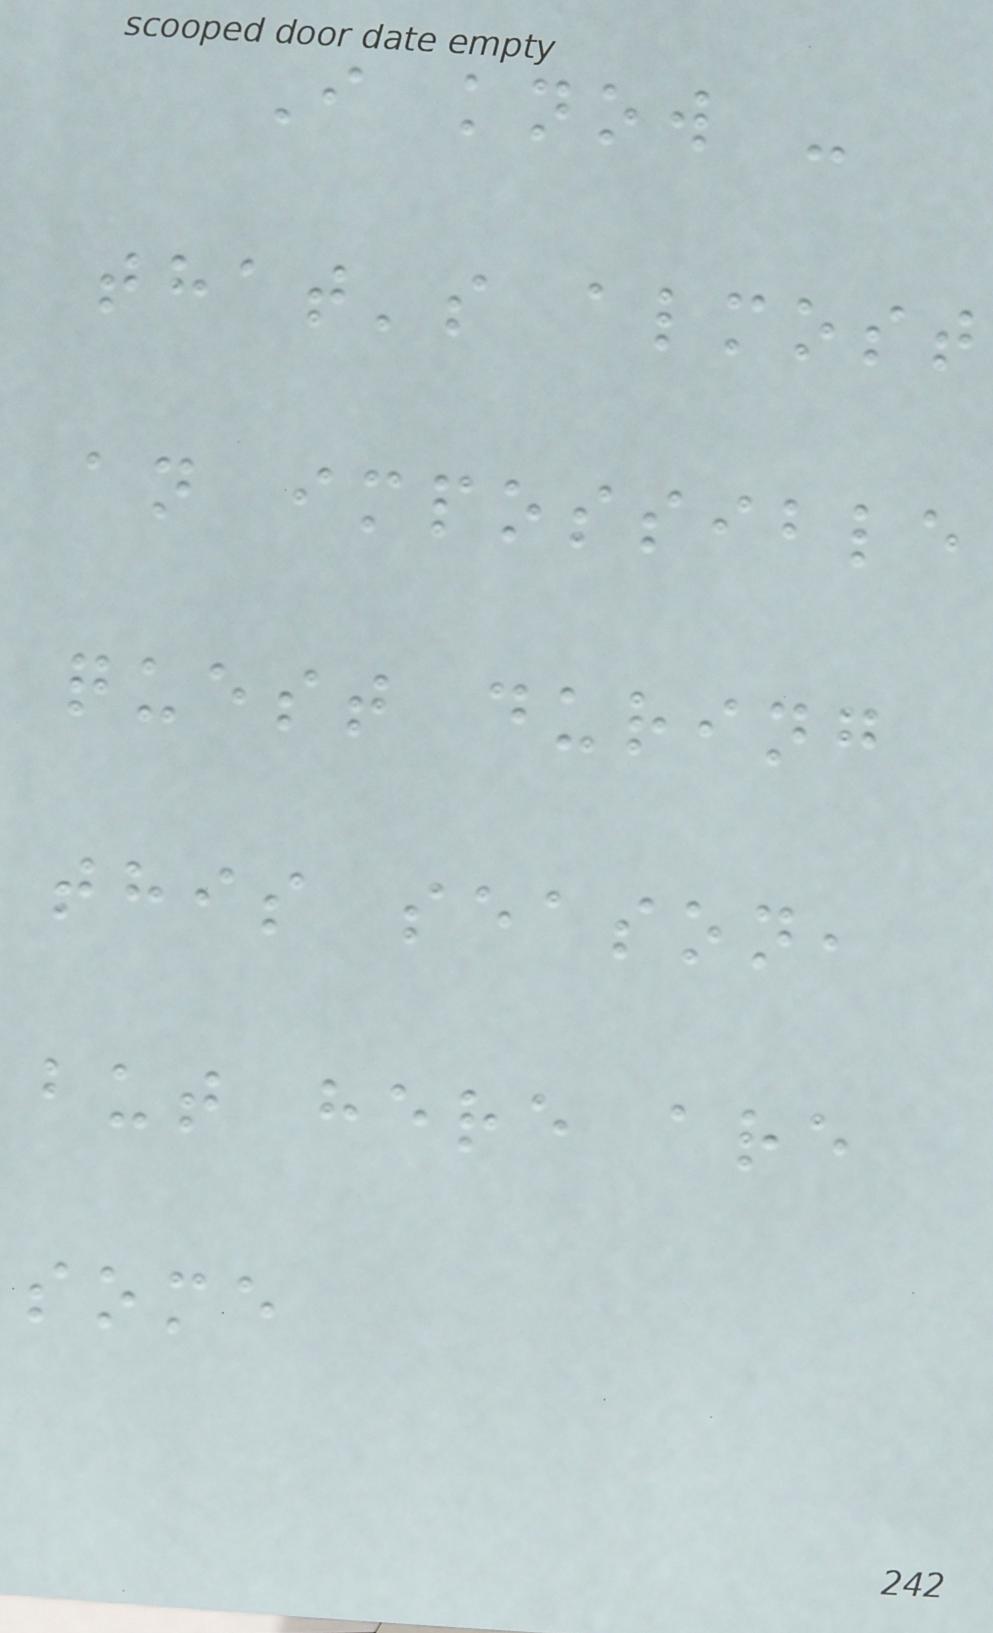I know -
that's almost
an impossible
quest during
this season,
but here are
some
